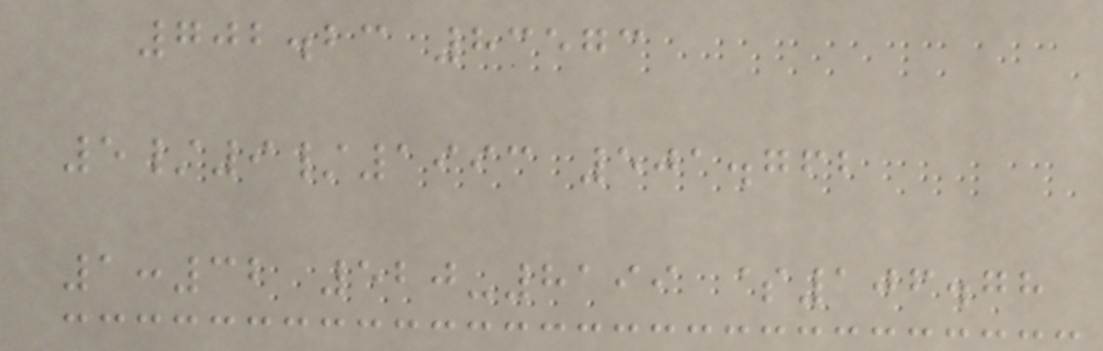702.23 83573
5/9/1993 501.762
1:32 520-8199 $106.78
